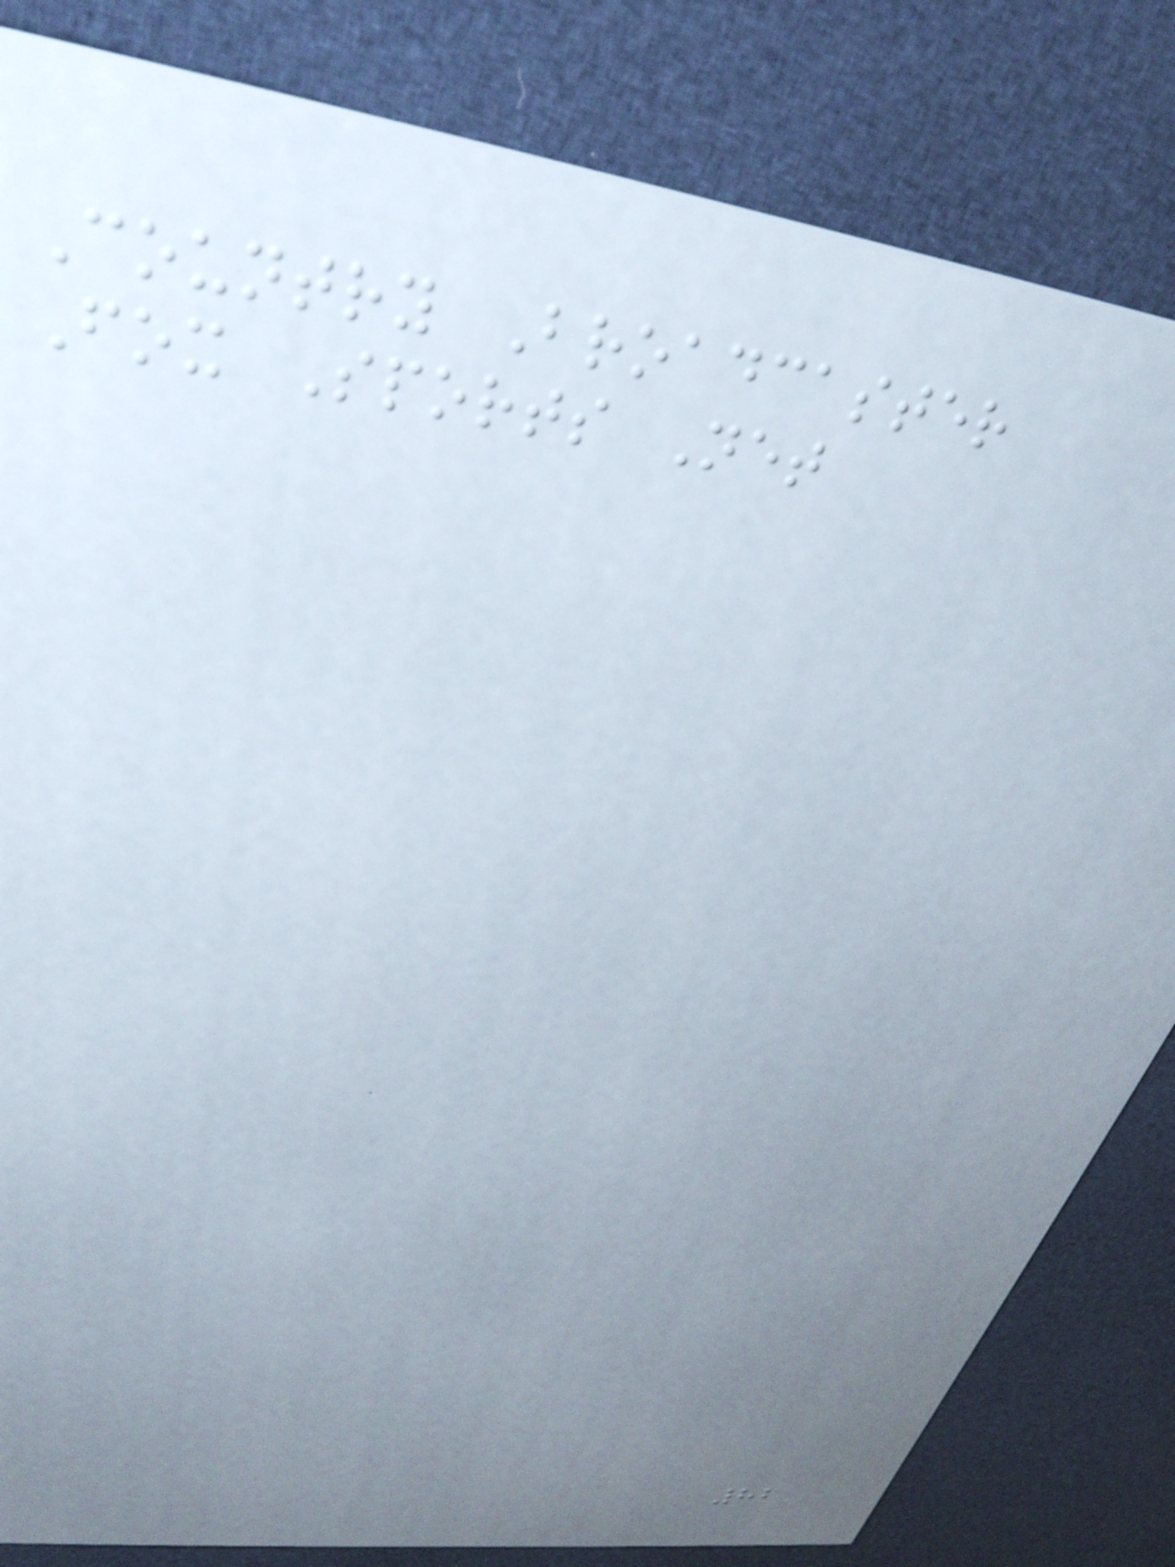Country Broadcaster
Fox Sports Net
82
